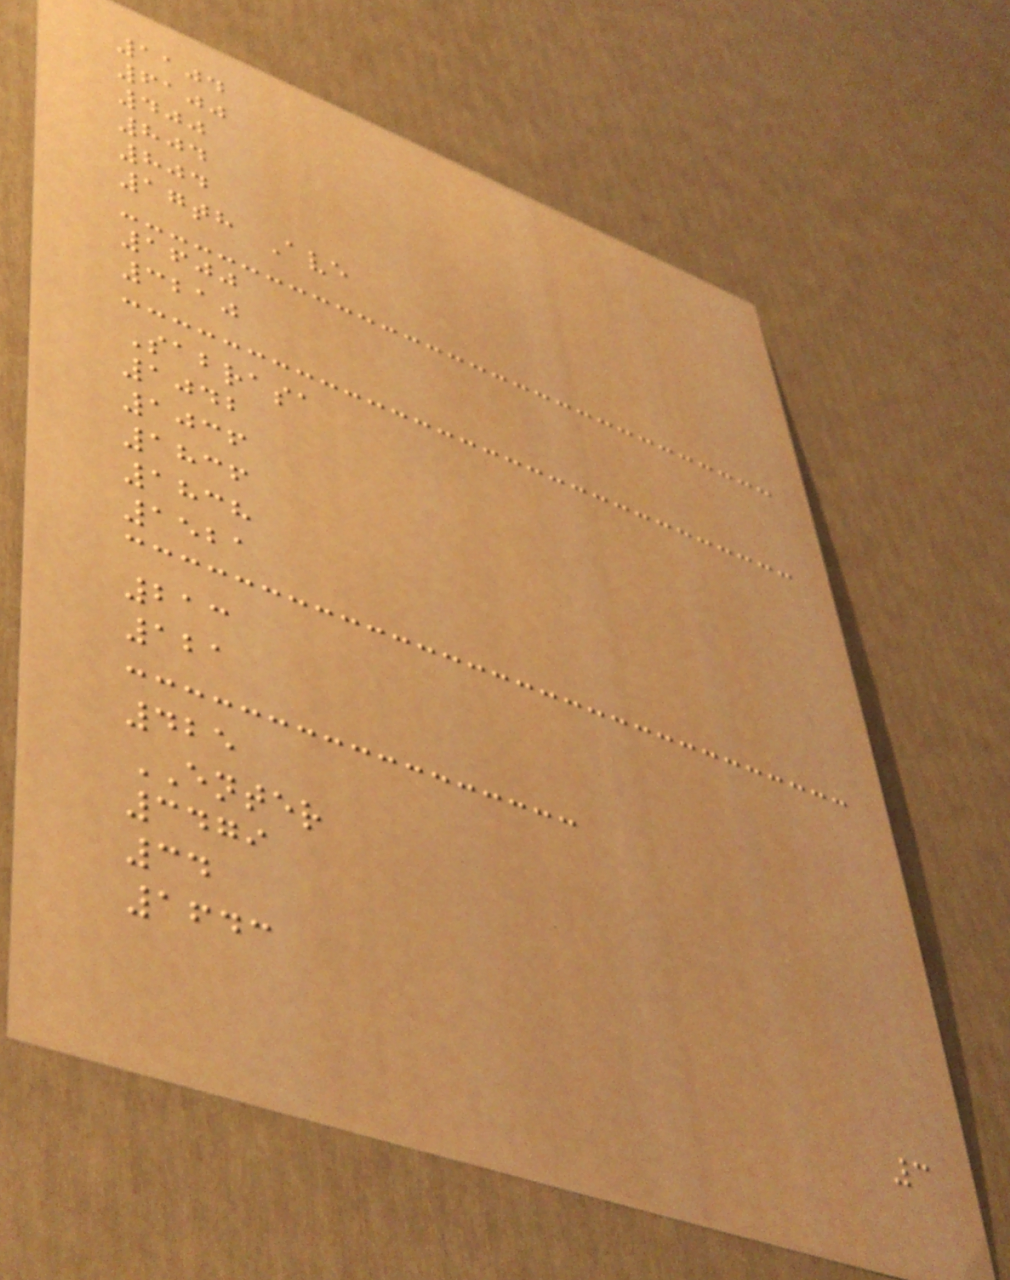1104
6100
400
804
804
17th Ave
1600
3210
Sabrasa
1042
1036
1836
1838
1521
213
121
425
ENTER
3479
34
1643
3
